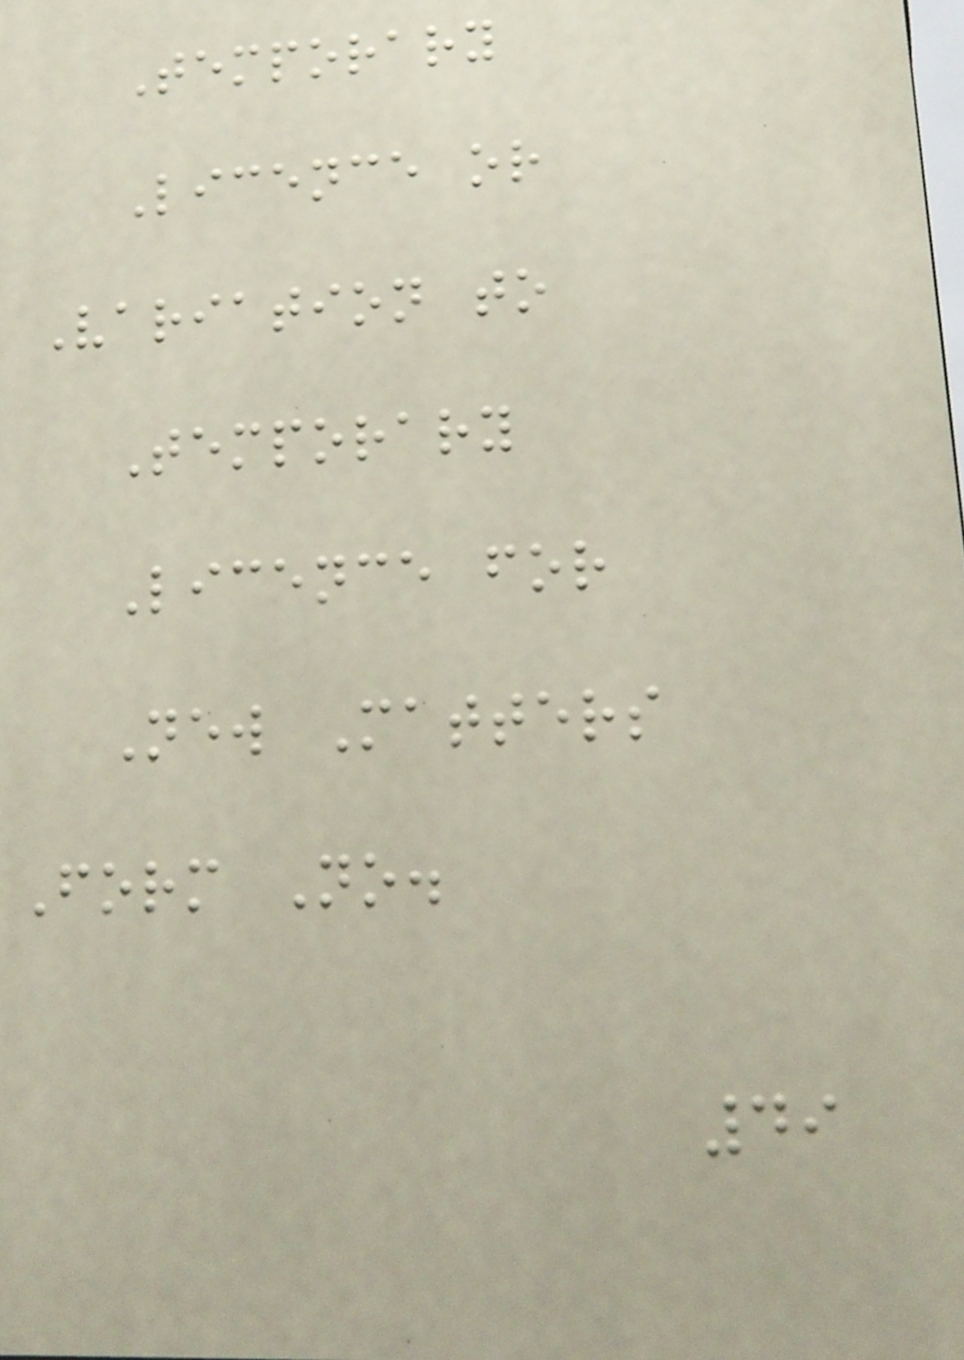Temporary
Licence or
Variation to
Temporary
Licence for
New Matters
Form No.
49
